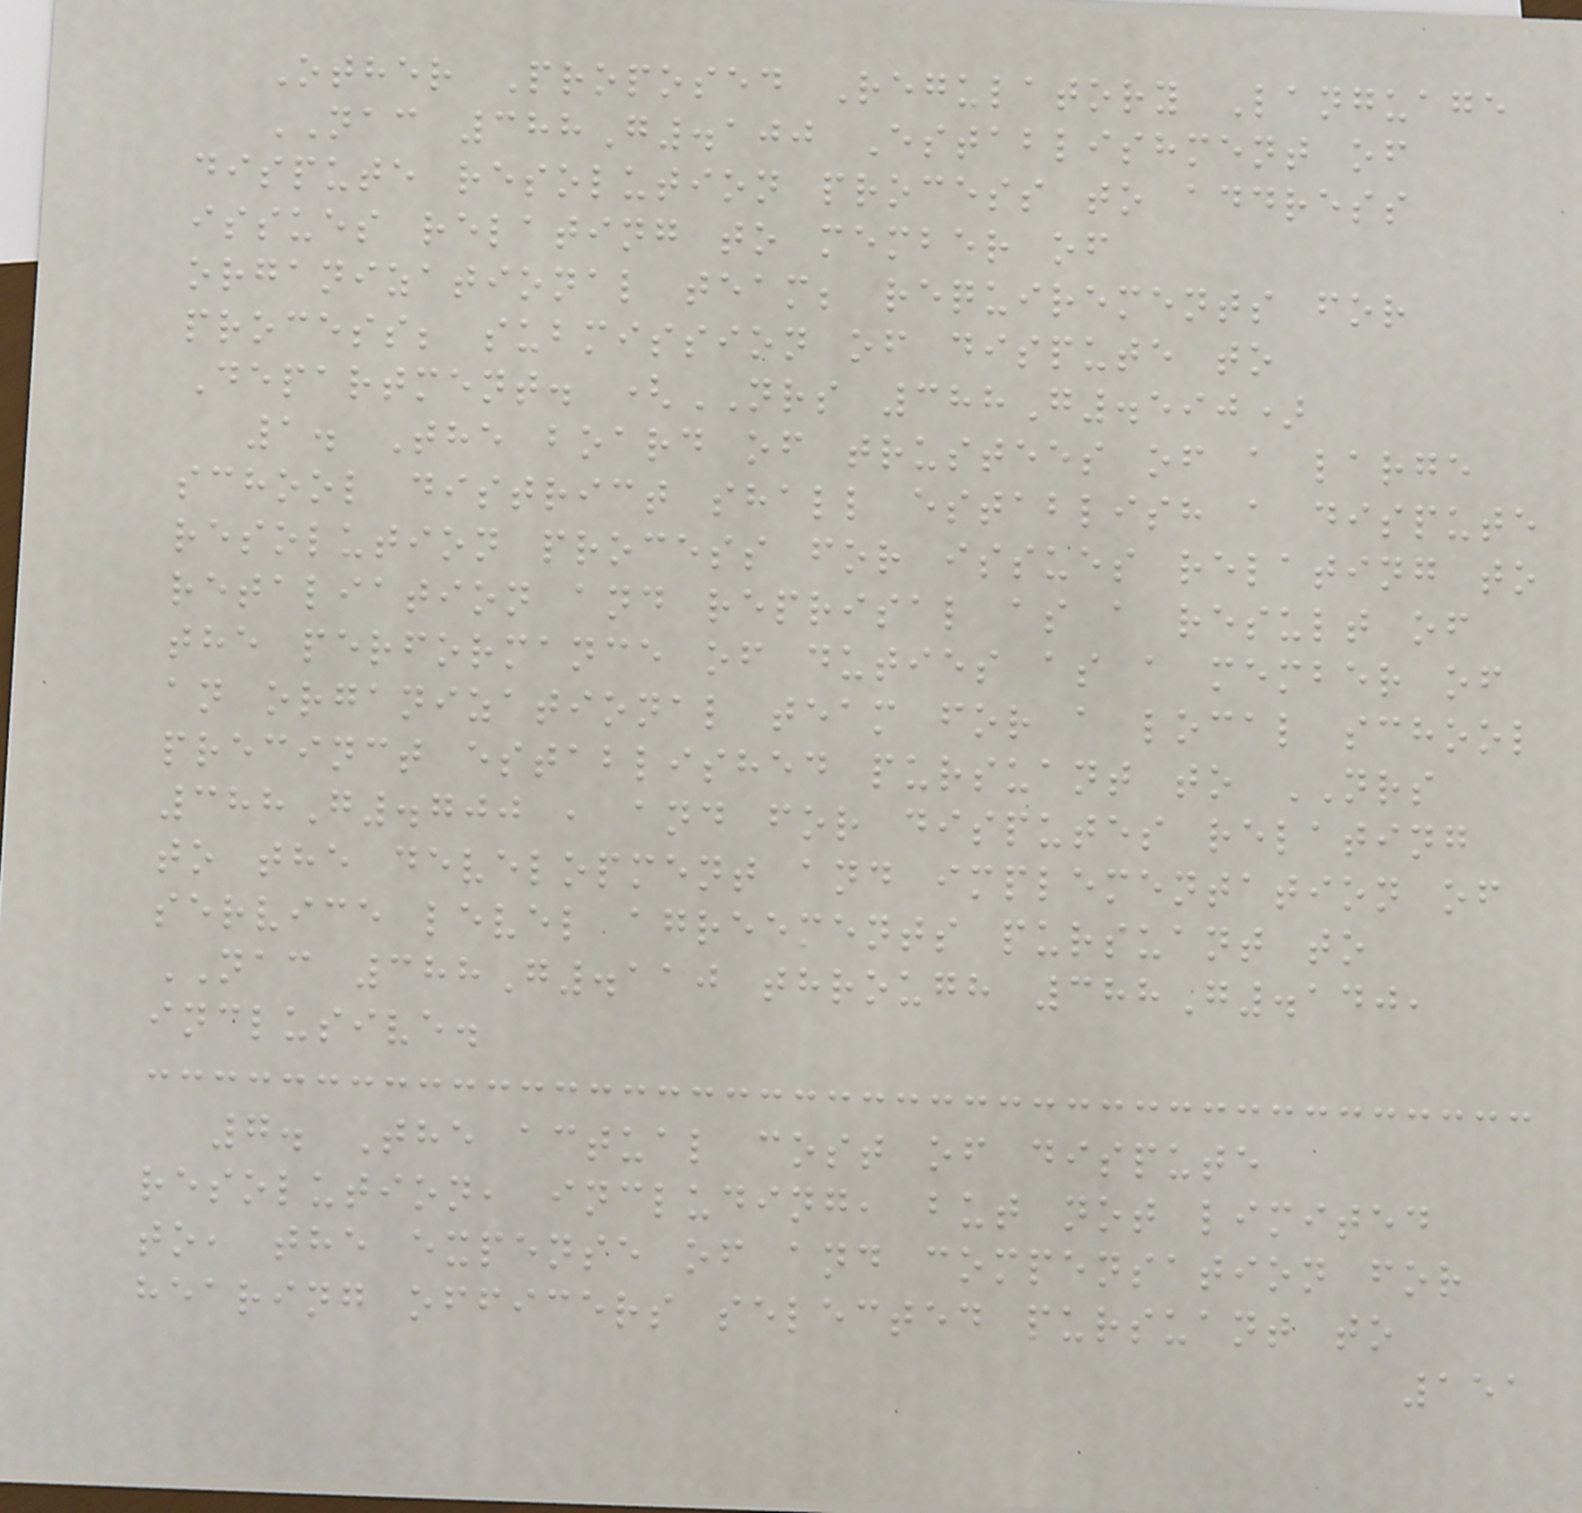Other Proposed Regulatory Language
NAC 388G.100 Establishment of
dispute resolution process to address
issues relating to member of
organizational team; requirements for
process; submission of dispute to
Department. (NRS 388G.590)
1. The board of trustees of a large
school district shall establish a dispute
resolution process for issues relating to
retaliation and reprisal as a result of
the performance of duties as a member of
an organizational team for a local school
precinct established pursuant to NRS
388G.700 , and for disputes relating
to the development and implementation of
service level agreements pursuant to
NAC 388G.110 through 388G.140,
inclusive.
7. The actual cost of dispute
resolution, including, but not limited
to, the expense of and compensation for
hearing officers selected pursuant to
151
